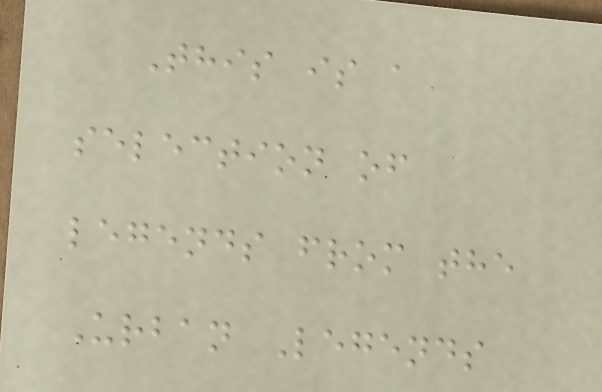This is a
selection of
legends from the
Urban Legends
